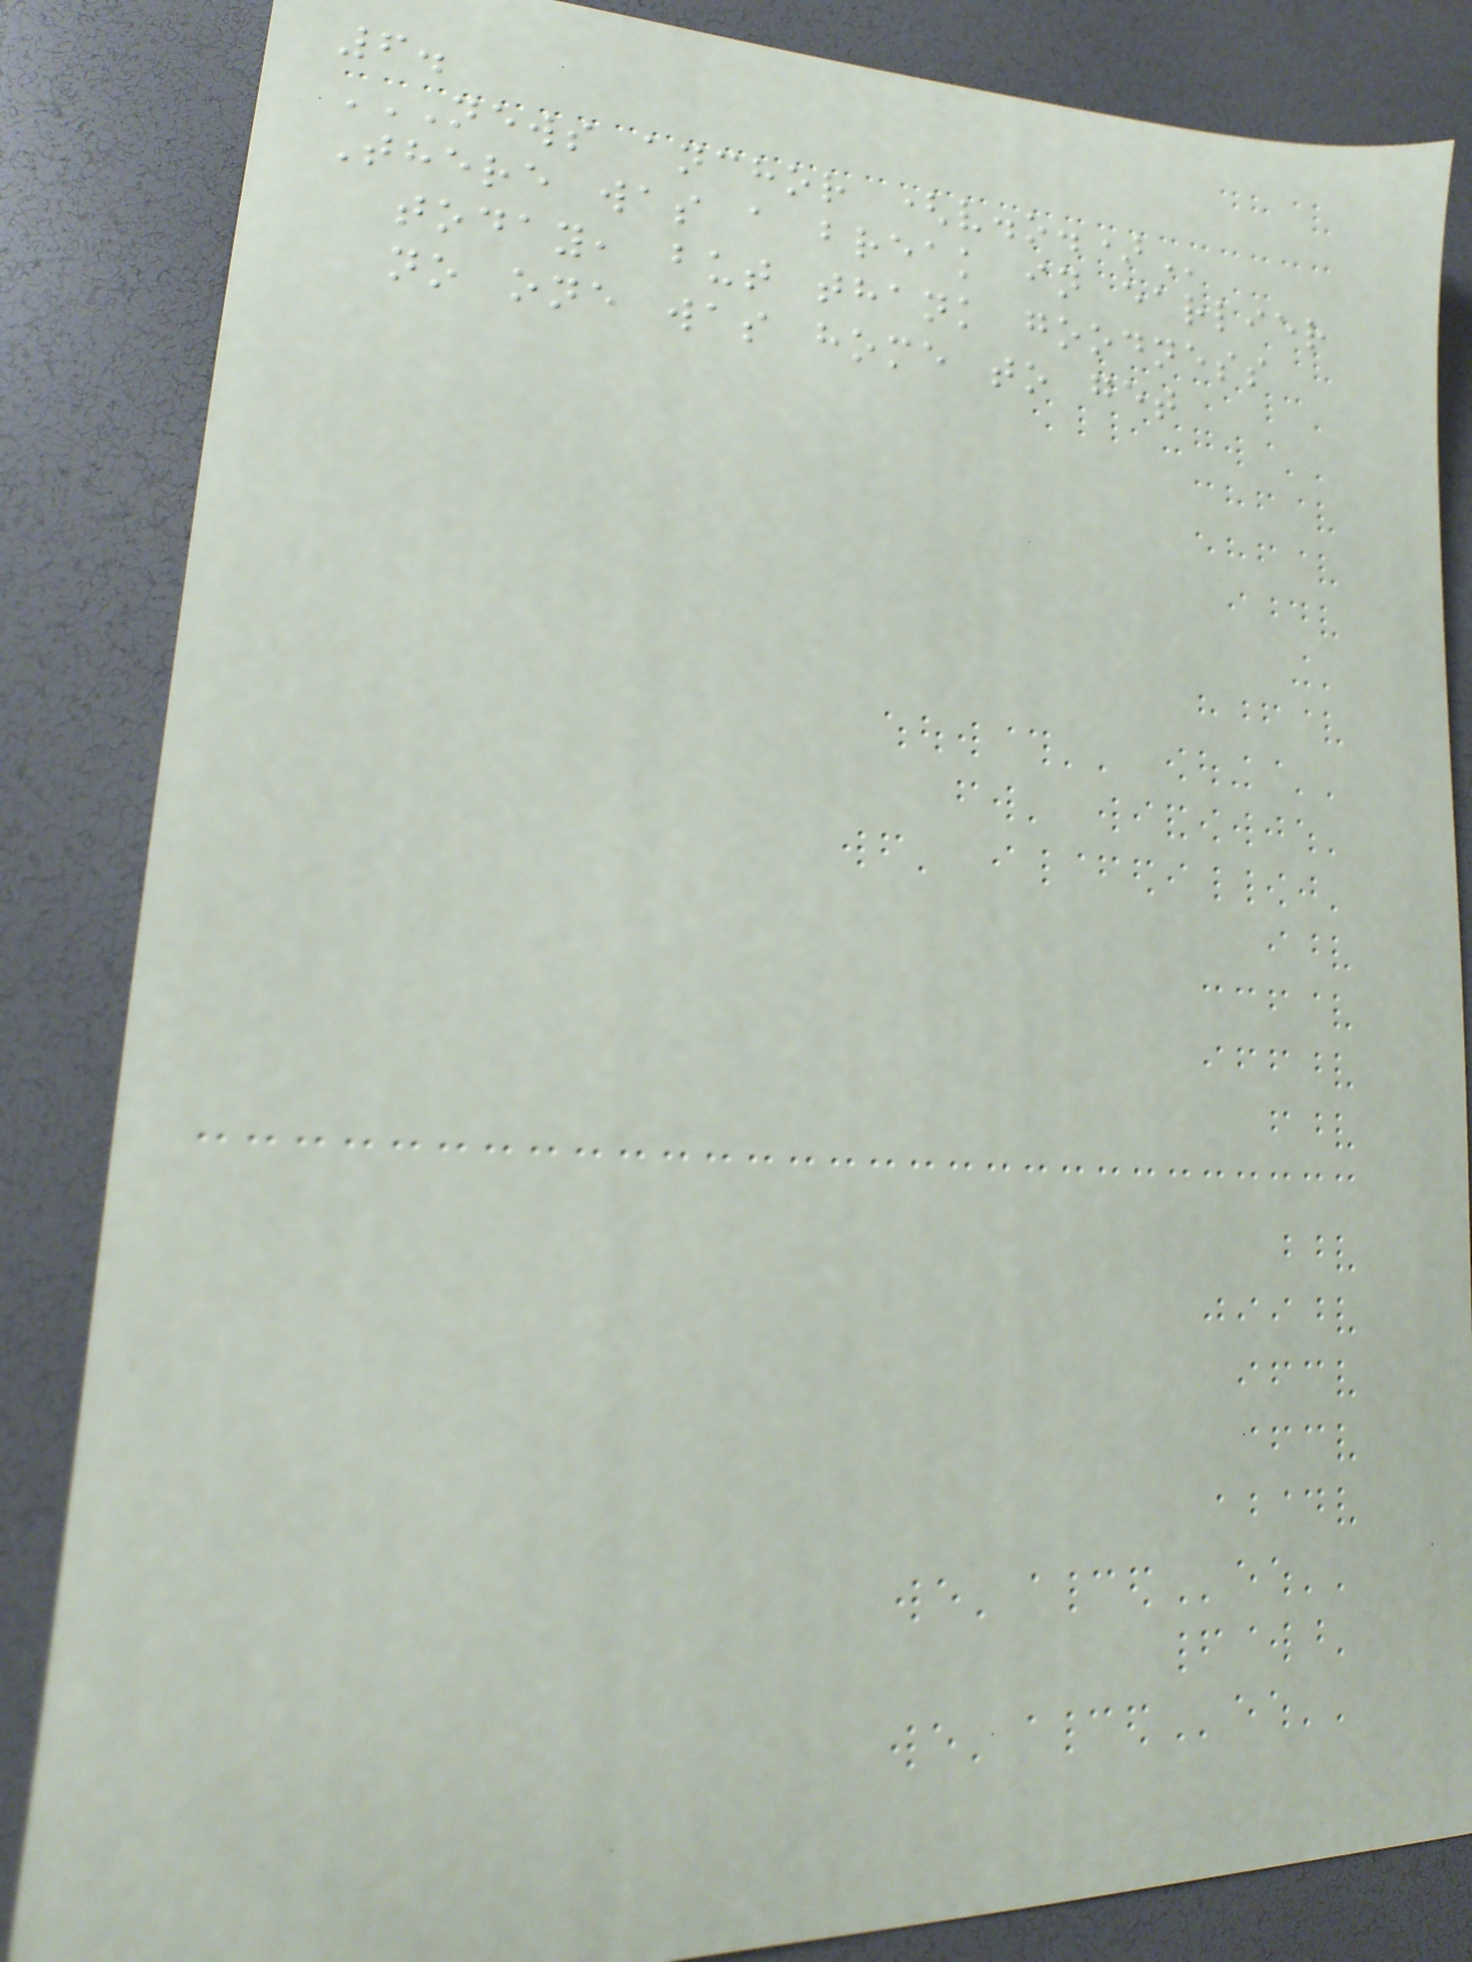6.
NEWS ANCHOR (V.O.)
There was a break in earlier
today, but thank goodness
no one was home to get
